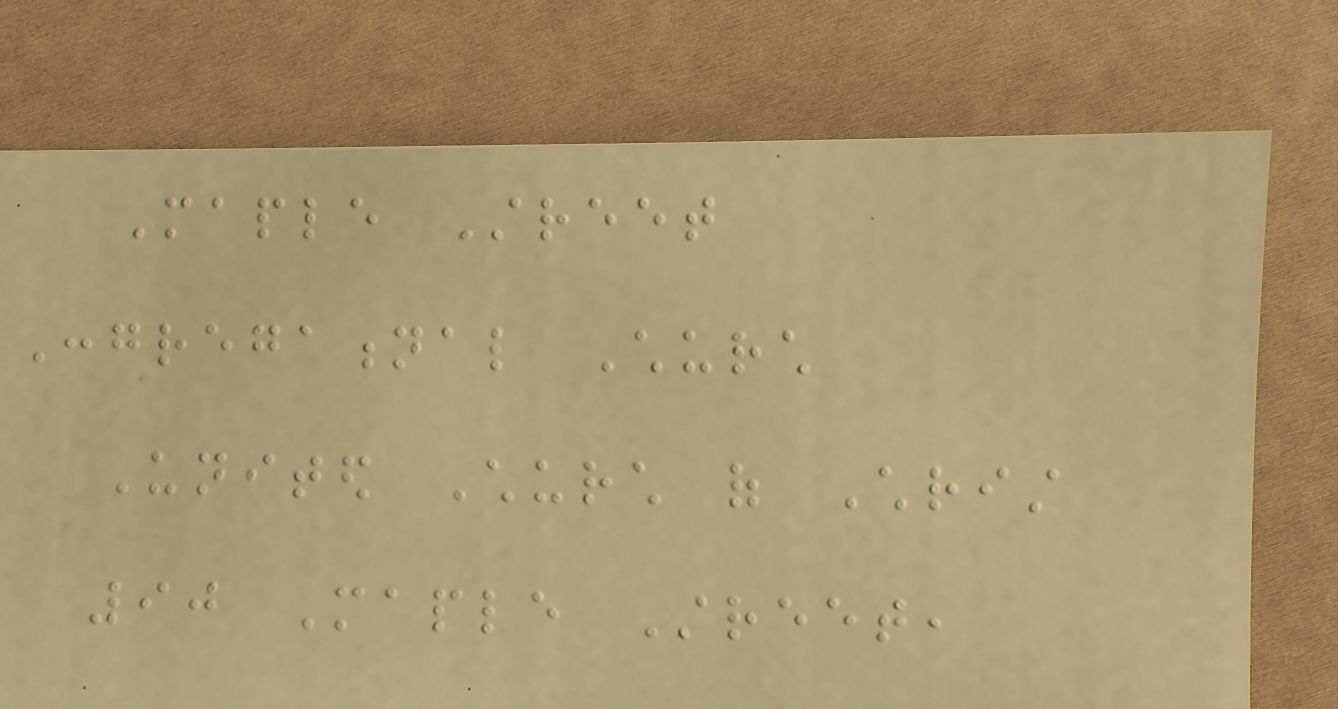Maple Street
Congregational Church
United Church of Christ
90 Maple Street,
